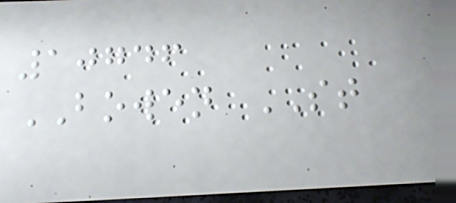10746
BOWEN ST
